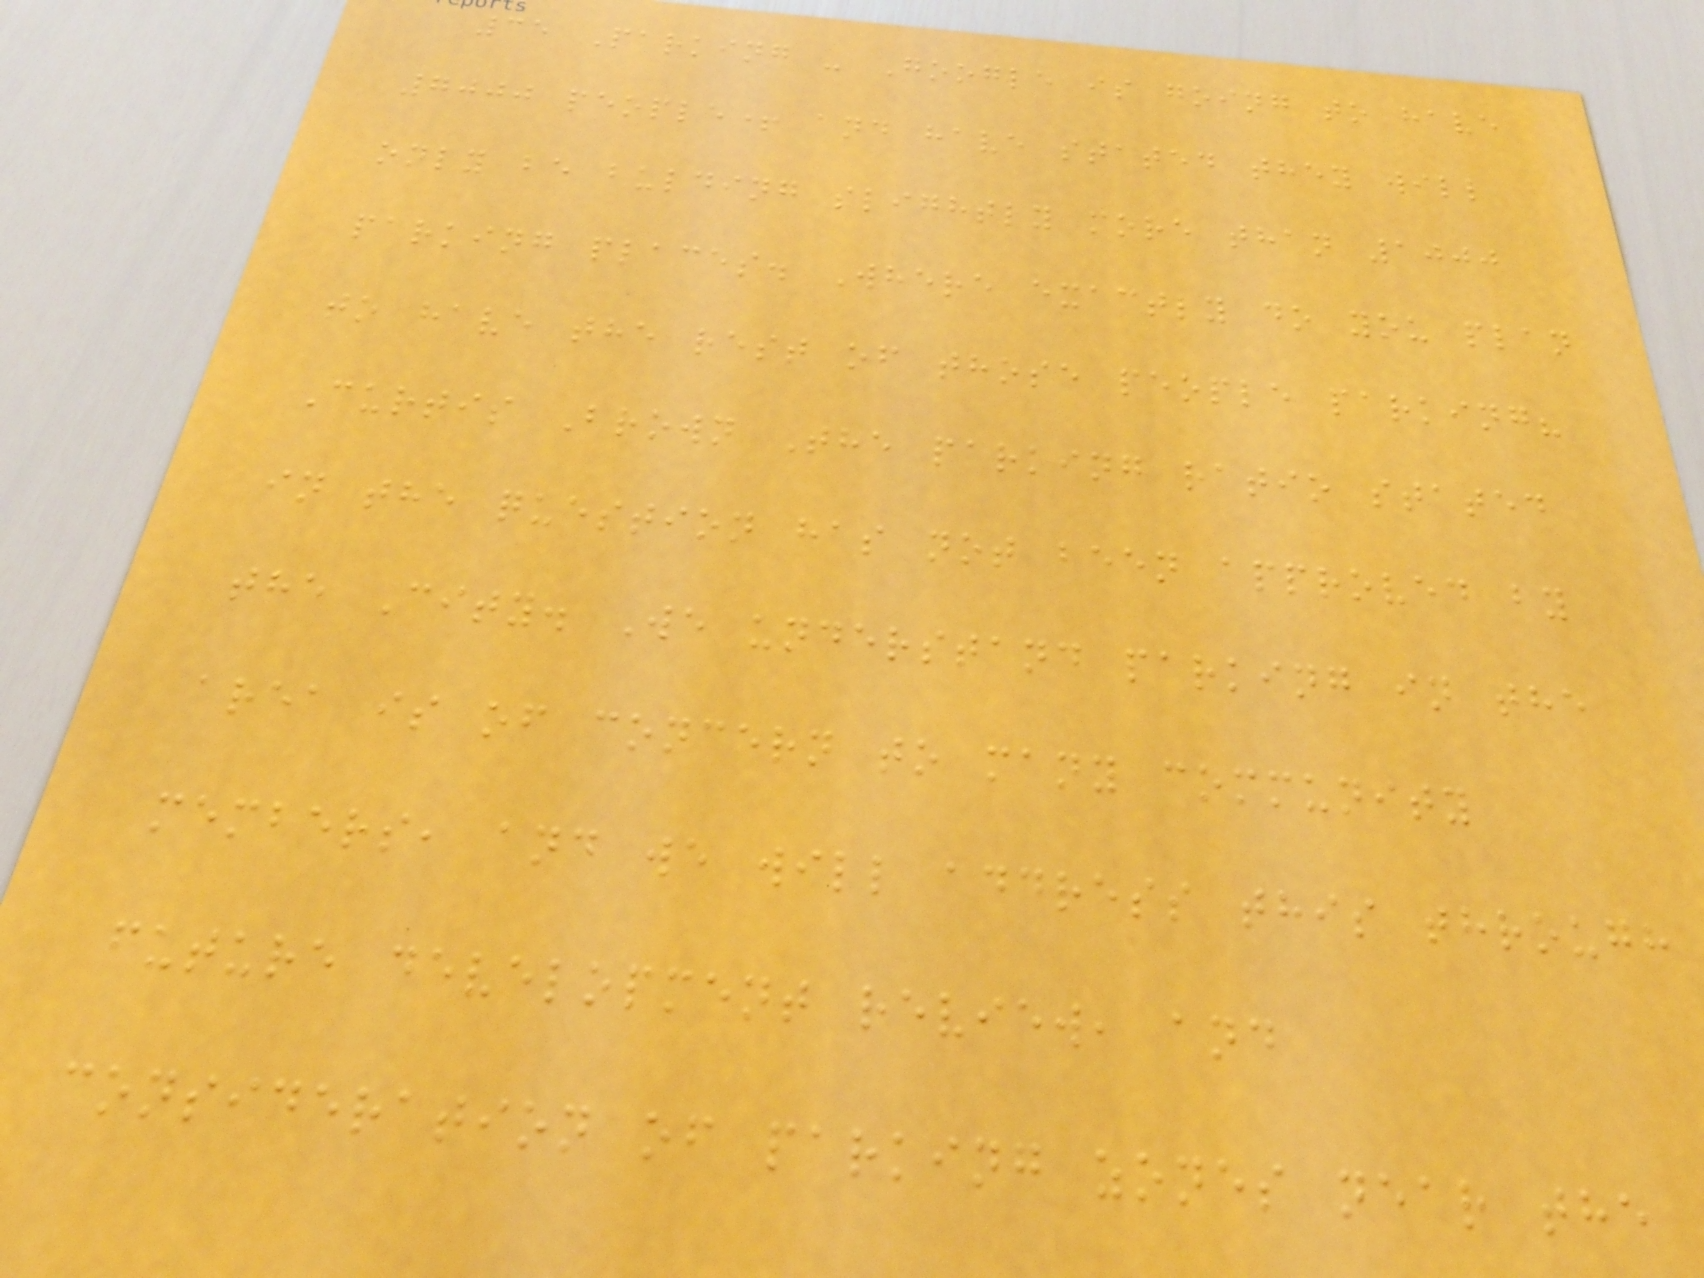35 Parking - Google is going to have
7000 people+ and have stated they will
only be bulding slightly more than 1000
parking places. Where exactly do you plan
to have the rest of those people parking?
Curtis Brown The parking ratio stated
in the question has not been approved by
the City. We understand parking in the
area is of concern to many community
members, and we will address this through
future development review, and
consideration of parking zones near the
